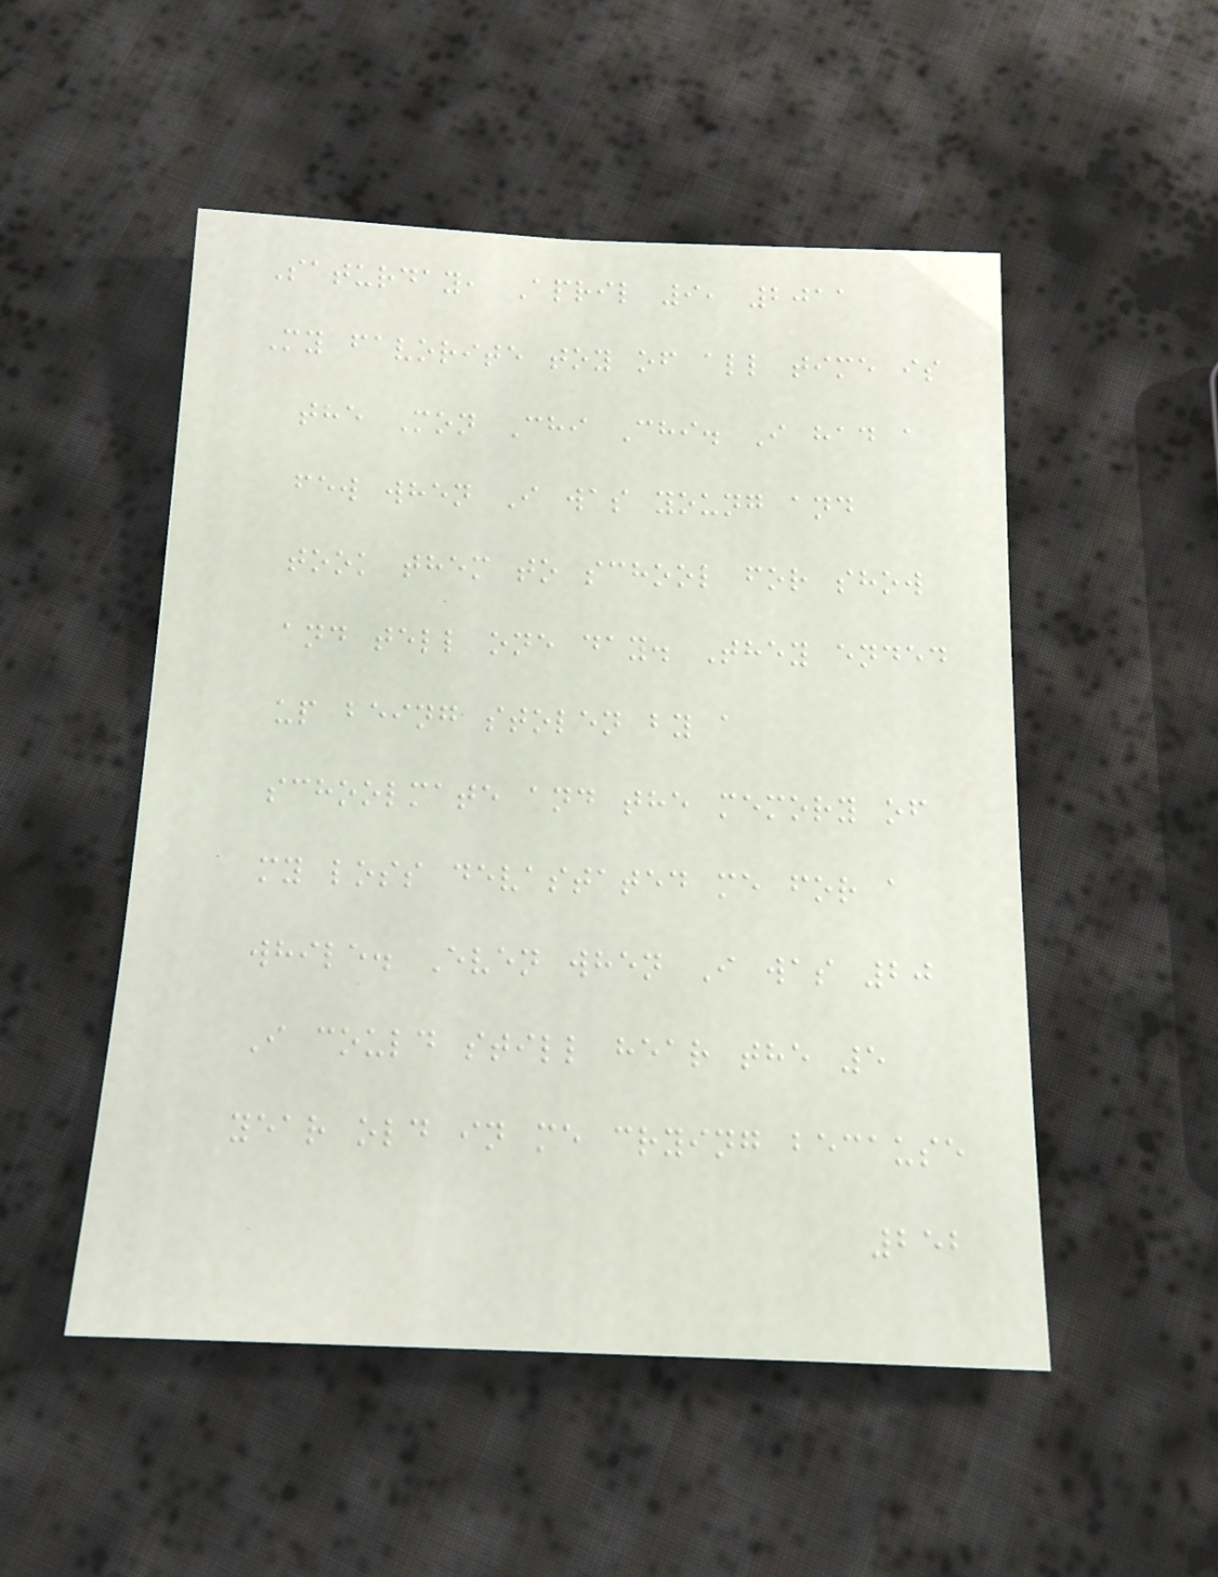Saturday, April 9, 2011
My favorite toy of all time is
the Mon Chi Chi. I had a
few when I was young and
took them to school for show
and tell one day. They ended
up being stolen by a
schoolmate and the memory of
my loss devastated me for a
while. Even when I was 20
I could still hear the 5
year old in me crying because
252
